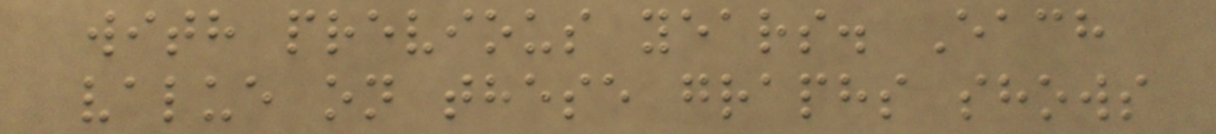with previous years. Each
value on these graphs shows
